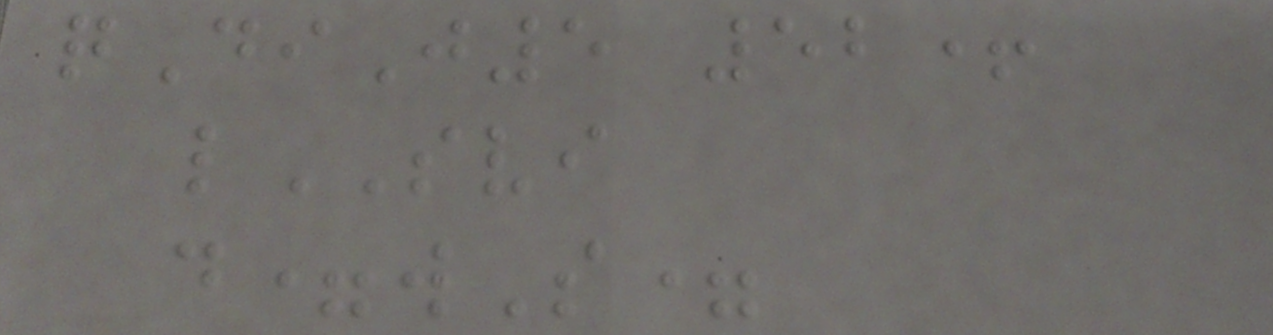qDiJ5 52+
lSVI
d=wS=
